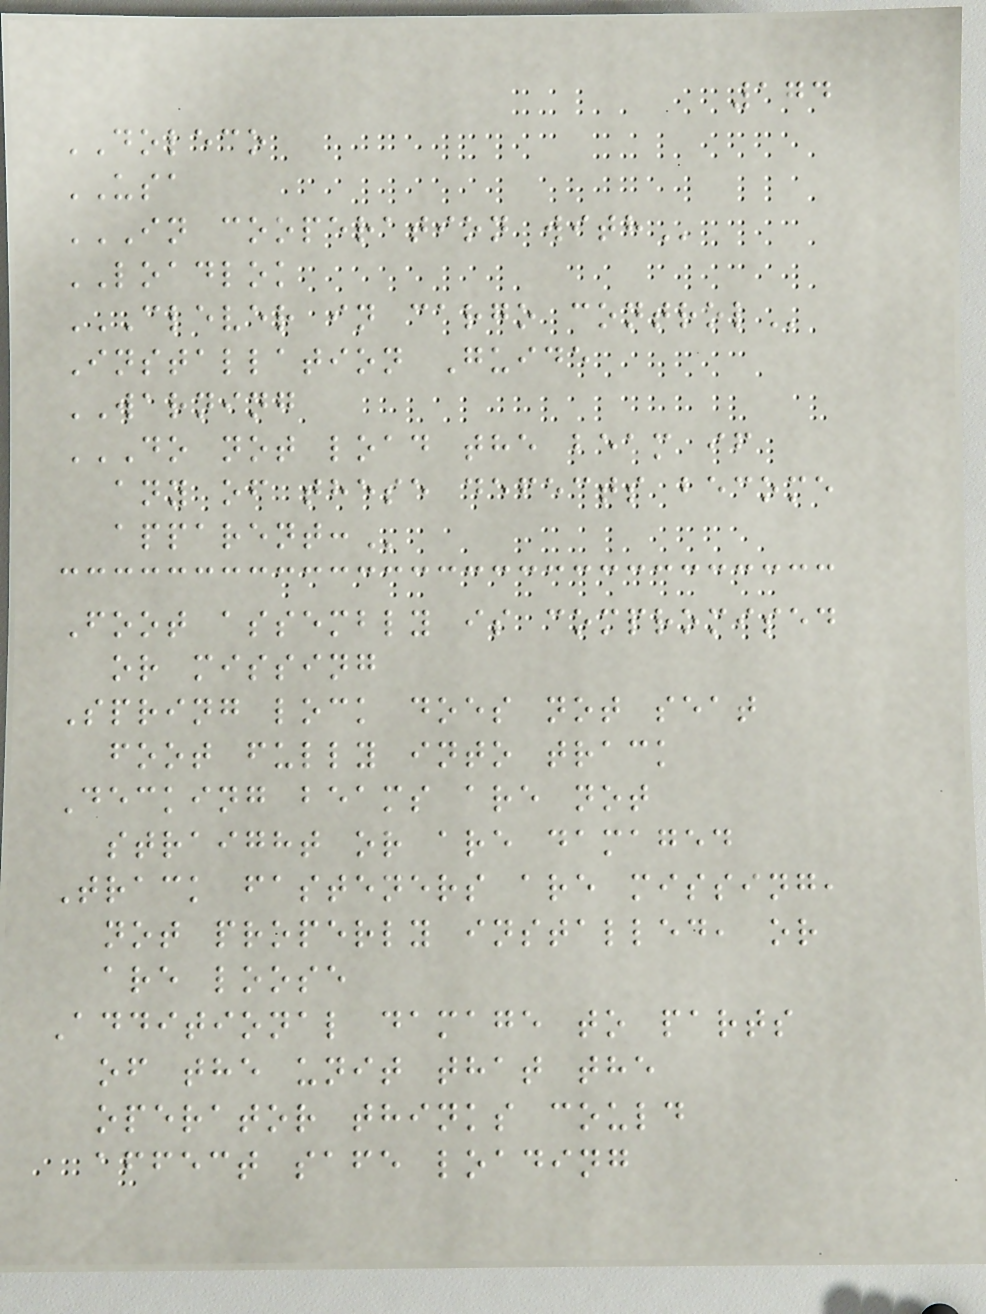174
DOLECO
USA
IN COOPERATION WITH
LOADLOK
CLEVER IN CARGO CONTROL
Installation Guide
WARNING
DO NOT LOAD THE BEAM IF
ANY OF THESE DEFECTS BECOME
APPARENT:
Foot assembly is compromised
or missing
Spring lock does not seat
foot fully into track
Decking beams are not
straight or are damaged
Track fasteners are missing,
not properly installed, or
are loose
Additional damage to parts
of the unit that the
operator thinks could
affect safe loading
